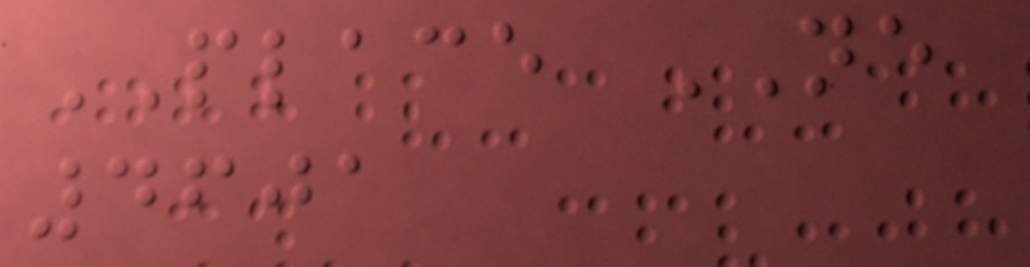PLACE NE
4601
